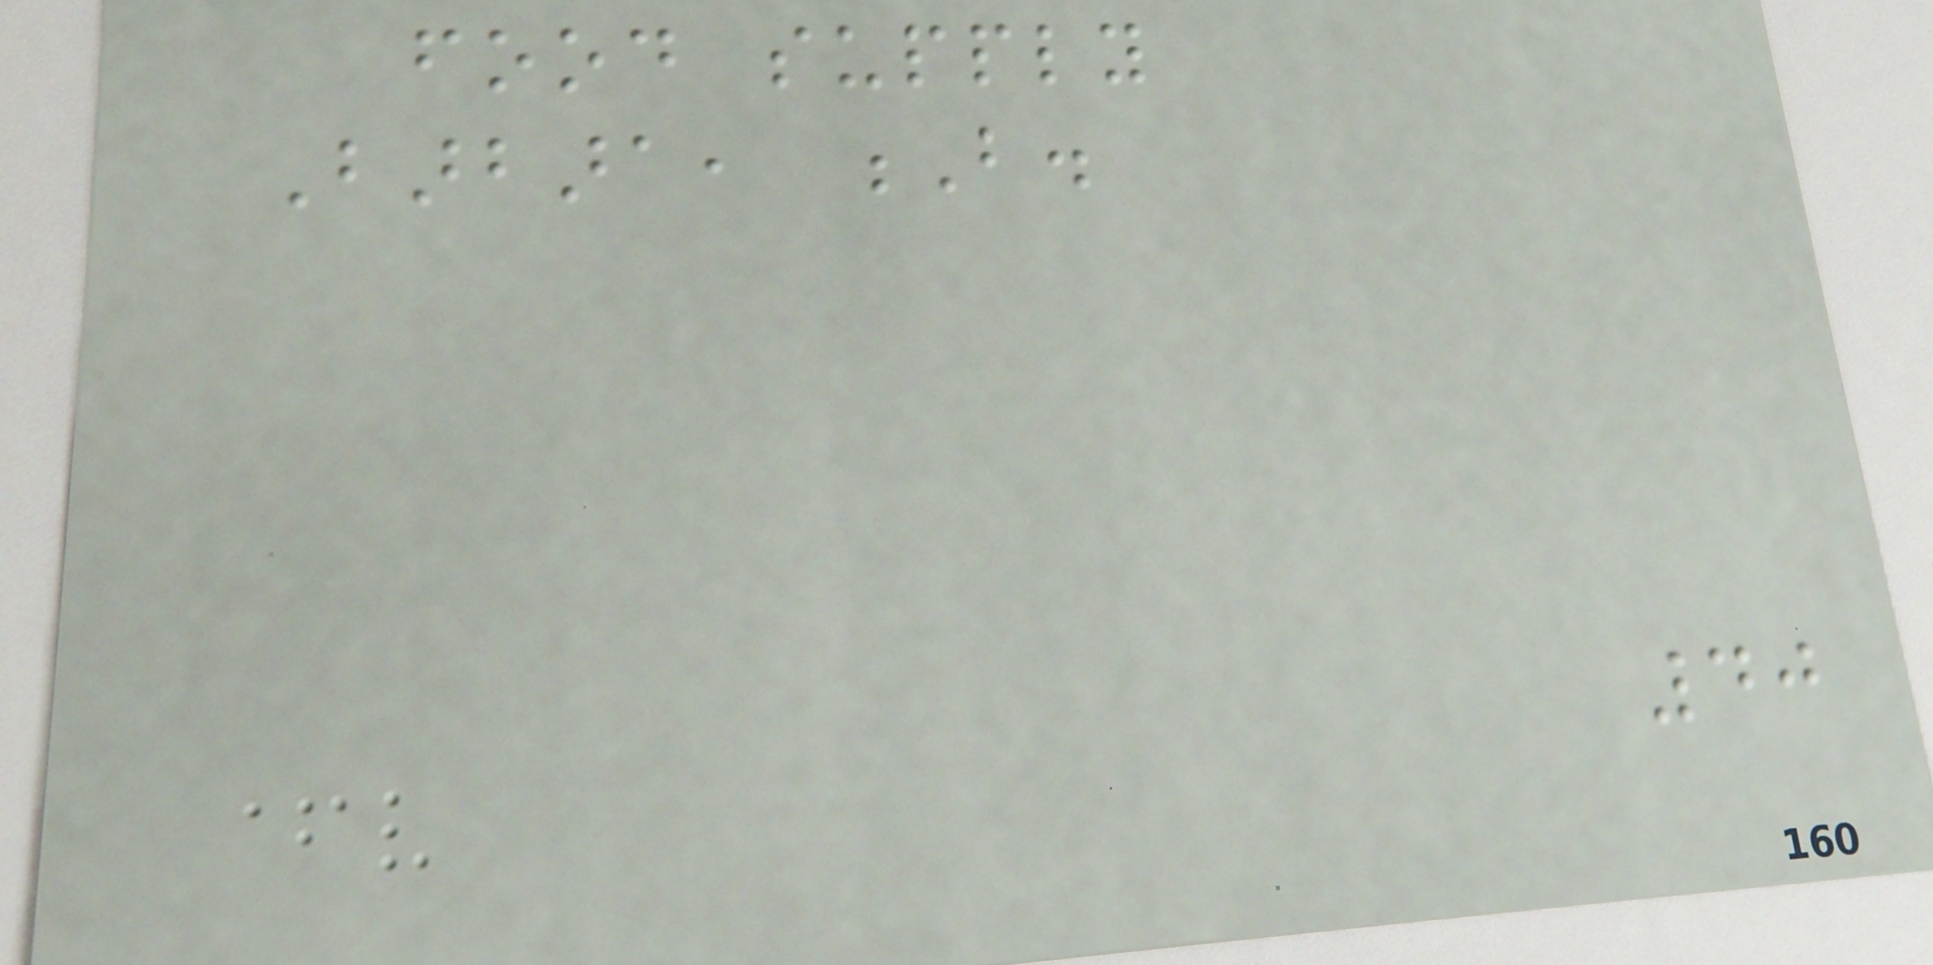food supply
Barbara, B.
40
